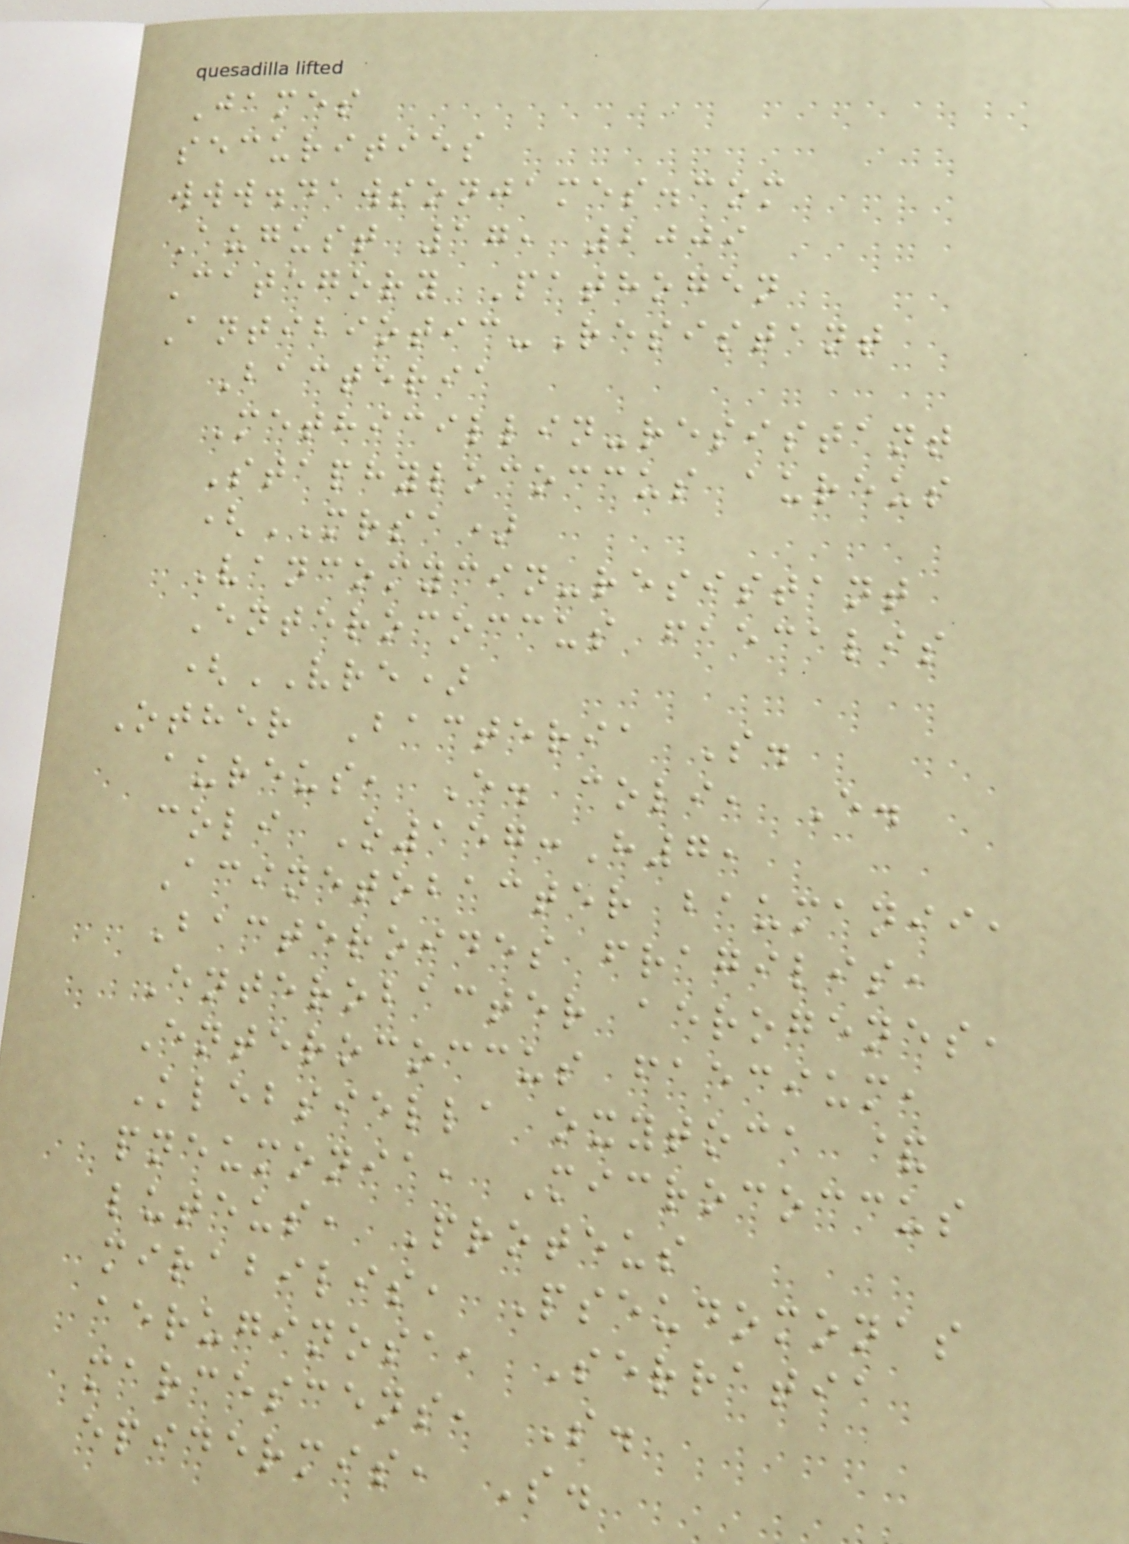James
securities
www.dawsonjames.com
August 17, 2009
Category Pathogen
Antibiotic-Resistant
Bacteria
Methicillin-resistant
Staphylococcus aureus
(MRSA)
Vancomycin-resistant
Enterococcus faecalis
(VRE)
Other Bacteria S.
aureus, E. coli, E.
coli O157:H7,
Acinetobacter baumanii,
Bacteroides fragilis,
Enterobacter aerogenes,
Enterococcus faecium,
Klebsiella oxytoca &
pneumonia, Micrococcus
luteus, Proteus
mirabilis, Pseudomonas
aeruginosa, Serratia
marcescens, S.
epidermis, S.
